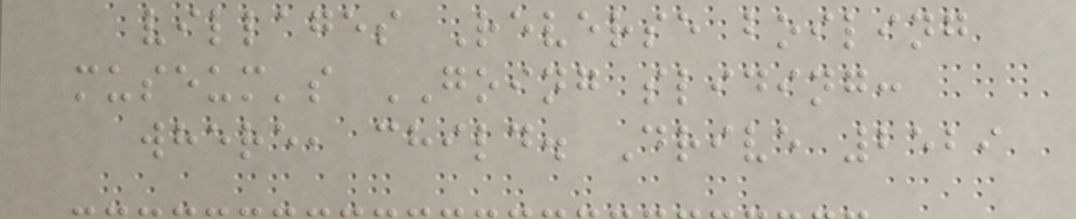villages Reverse boiling
museum's GOING sliding:
where, child. Drive 2529
